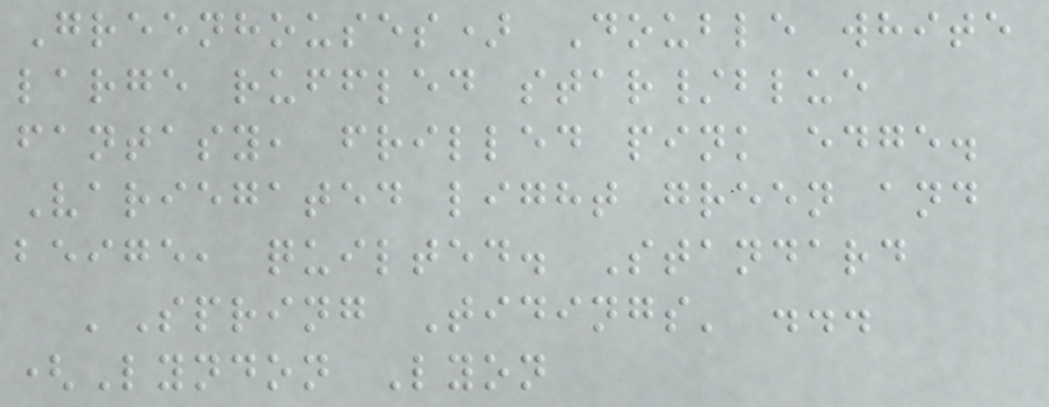Greenhouses) Double white
large ruffled star/blue
fantasy, frilled pink edge.
Variegated light green and
beige, quilted. Standard
'Spring Tidings' ...
(Lyndon Lyon
